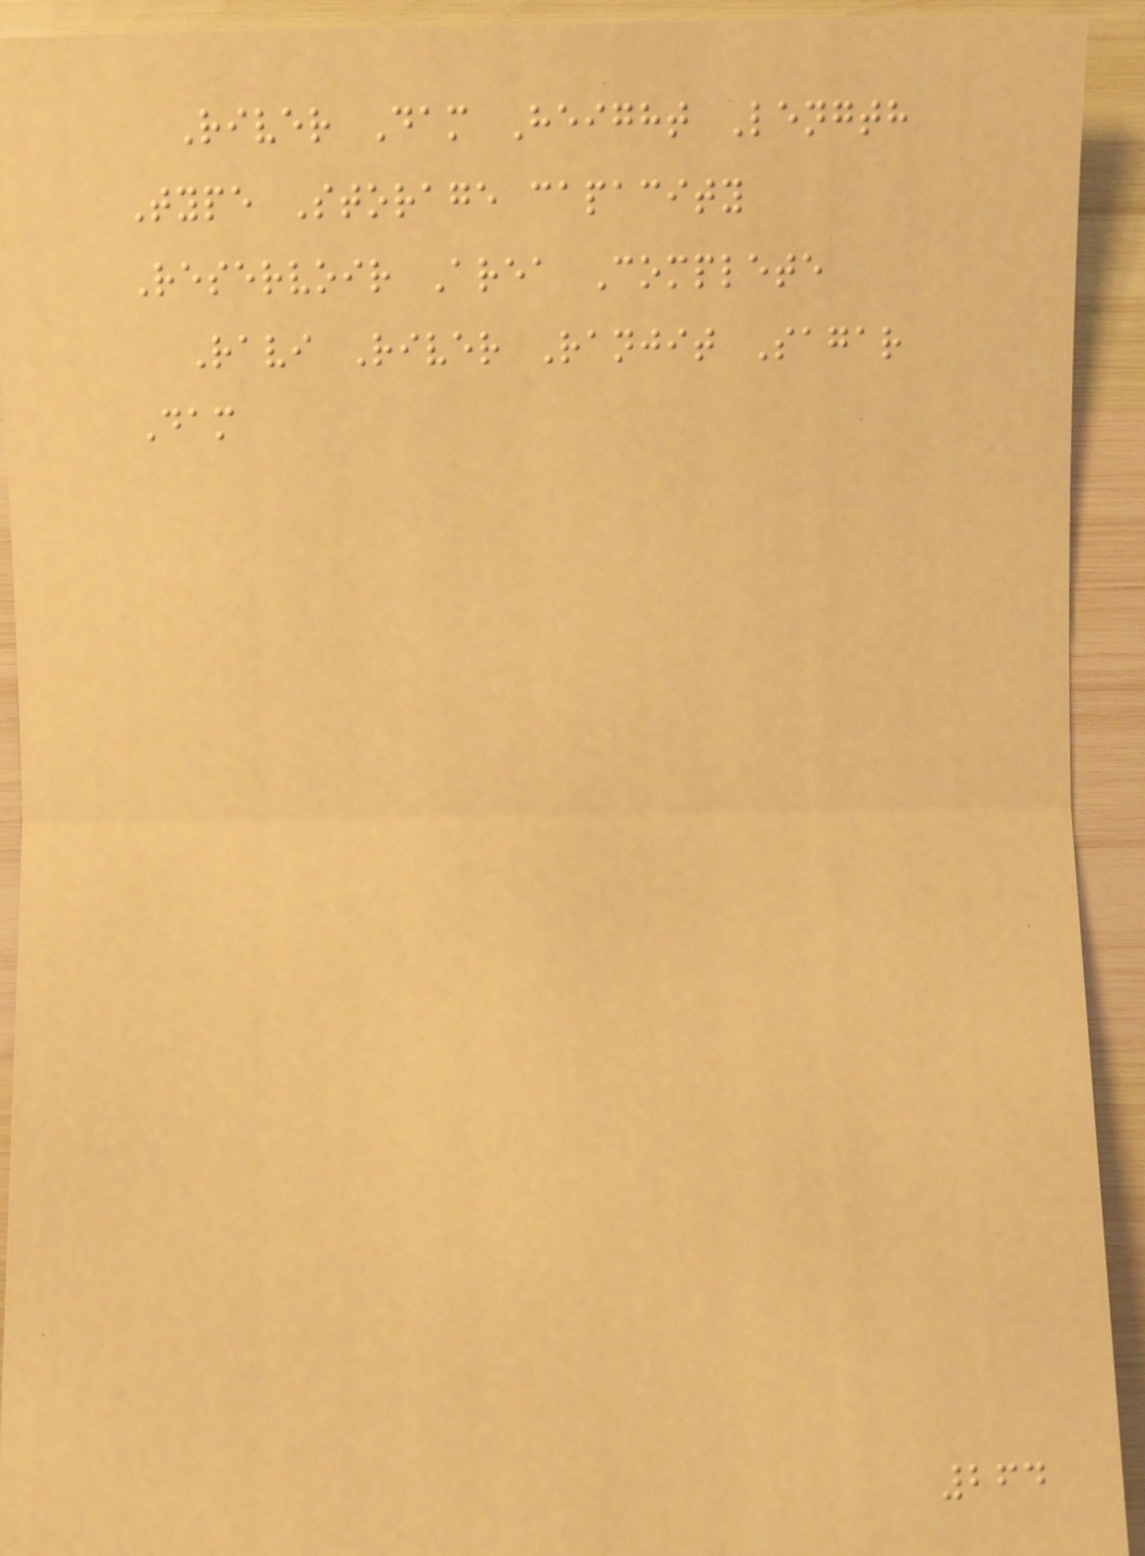River Dam Height Length
Type Storage capacity
Reservoir Area Complete
Ravi River Ranjit Sagar
Dam
264
